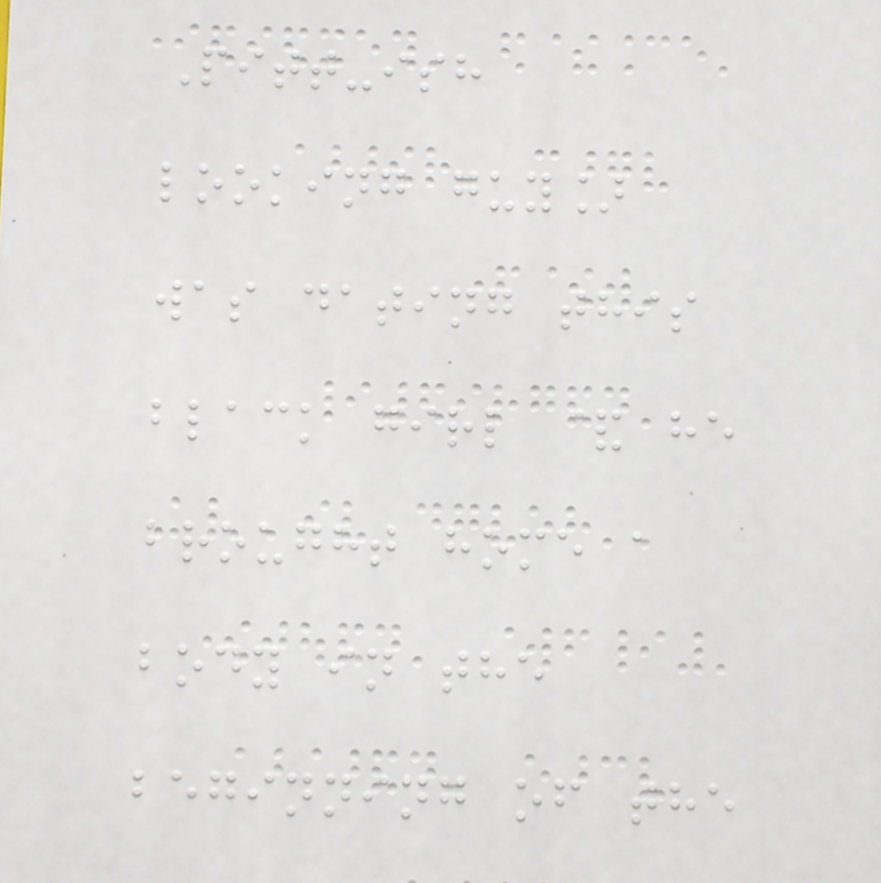Pitt-ish
looking guy]
was dating this
black girl & he
brought home a
body in the
beginning of the
